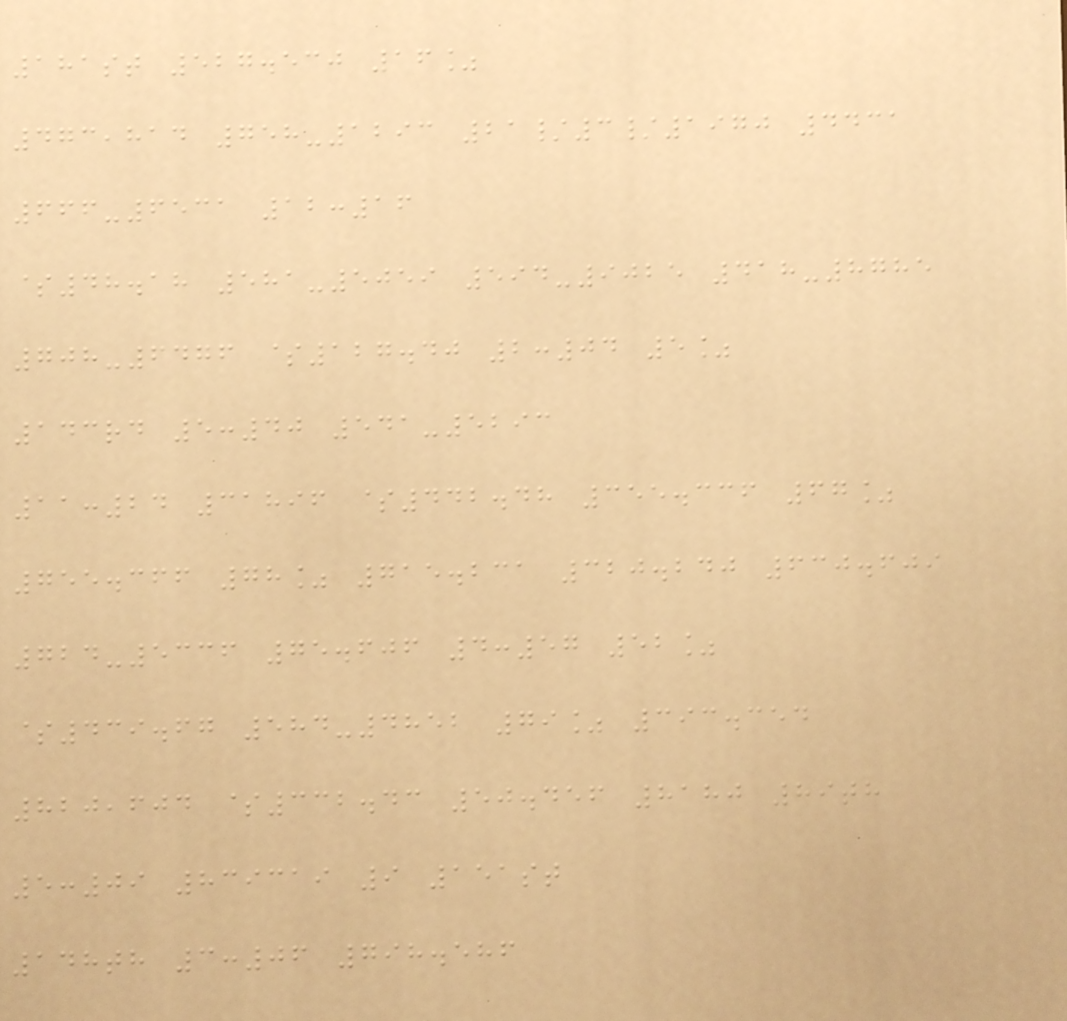181st 527.530 16%
473,814 758-1293 21/3/1970 4431
666-6531 12:16
$48.18 581-5059 594-9025 418-8785
708-6476 $127.40 2:04 5%
143rd 5:40 541-5293
11:24 31896 $442.48 355.336 67%
755.366 78% 715.231 320.240 630.609
724-5336 75.606 4:57 52%
$439.67 584-4852 79% 393.354
820,604 $332.43 50.456 8180 89th
5:09 839319 9 151st
148th 3:06 798.586
